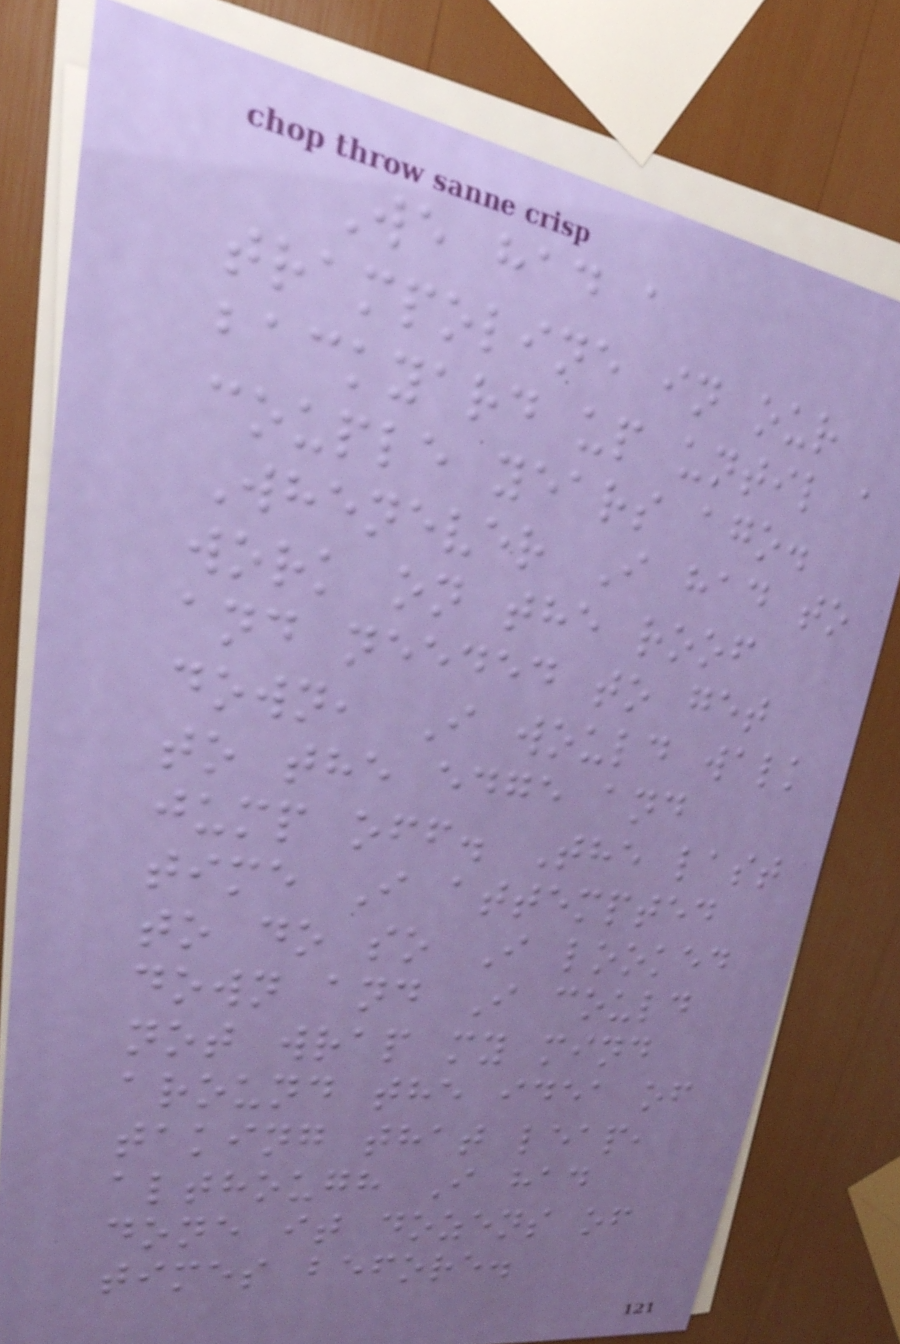We had a
trampoline in our
backyard up until a
couple years ago.
Whenever I had to
work on the roof
and needed to get
down, I would walk
to the edge and
jump off. The last
time I attempted
to do so I looked
down and I could
not wrap my mind
around the idea of
taking that leap,
although I had
done it dozens of
times before.
